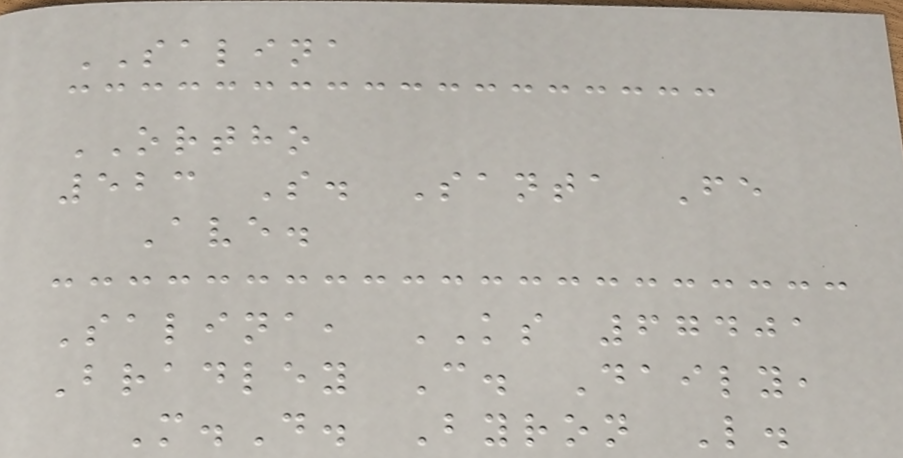SALINA
ORTHO
523 S. Santa Fe
Ave.
Salina, KS 67401
Bradley C. Daily,
M.D. Byron L.
